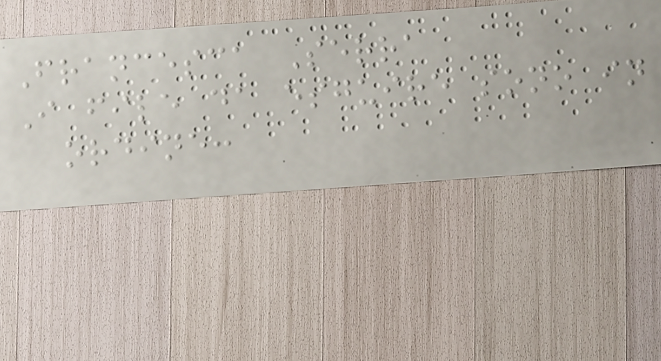Francesca Serra
I file da esguire sono in
ordine:
